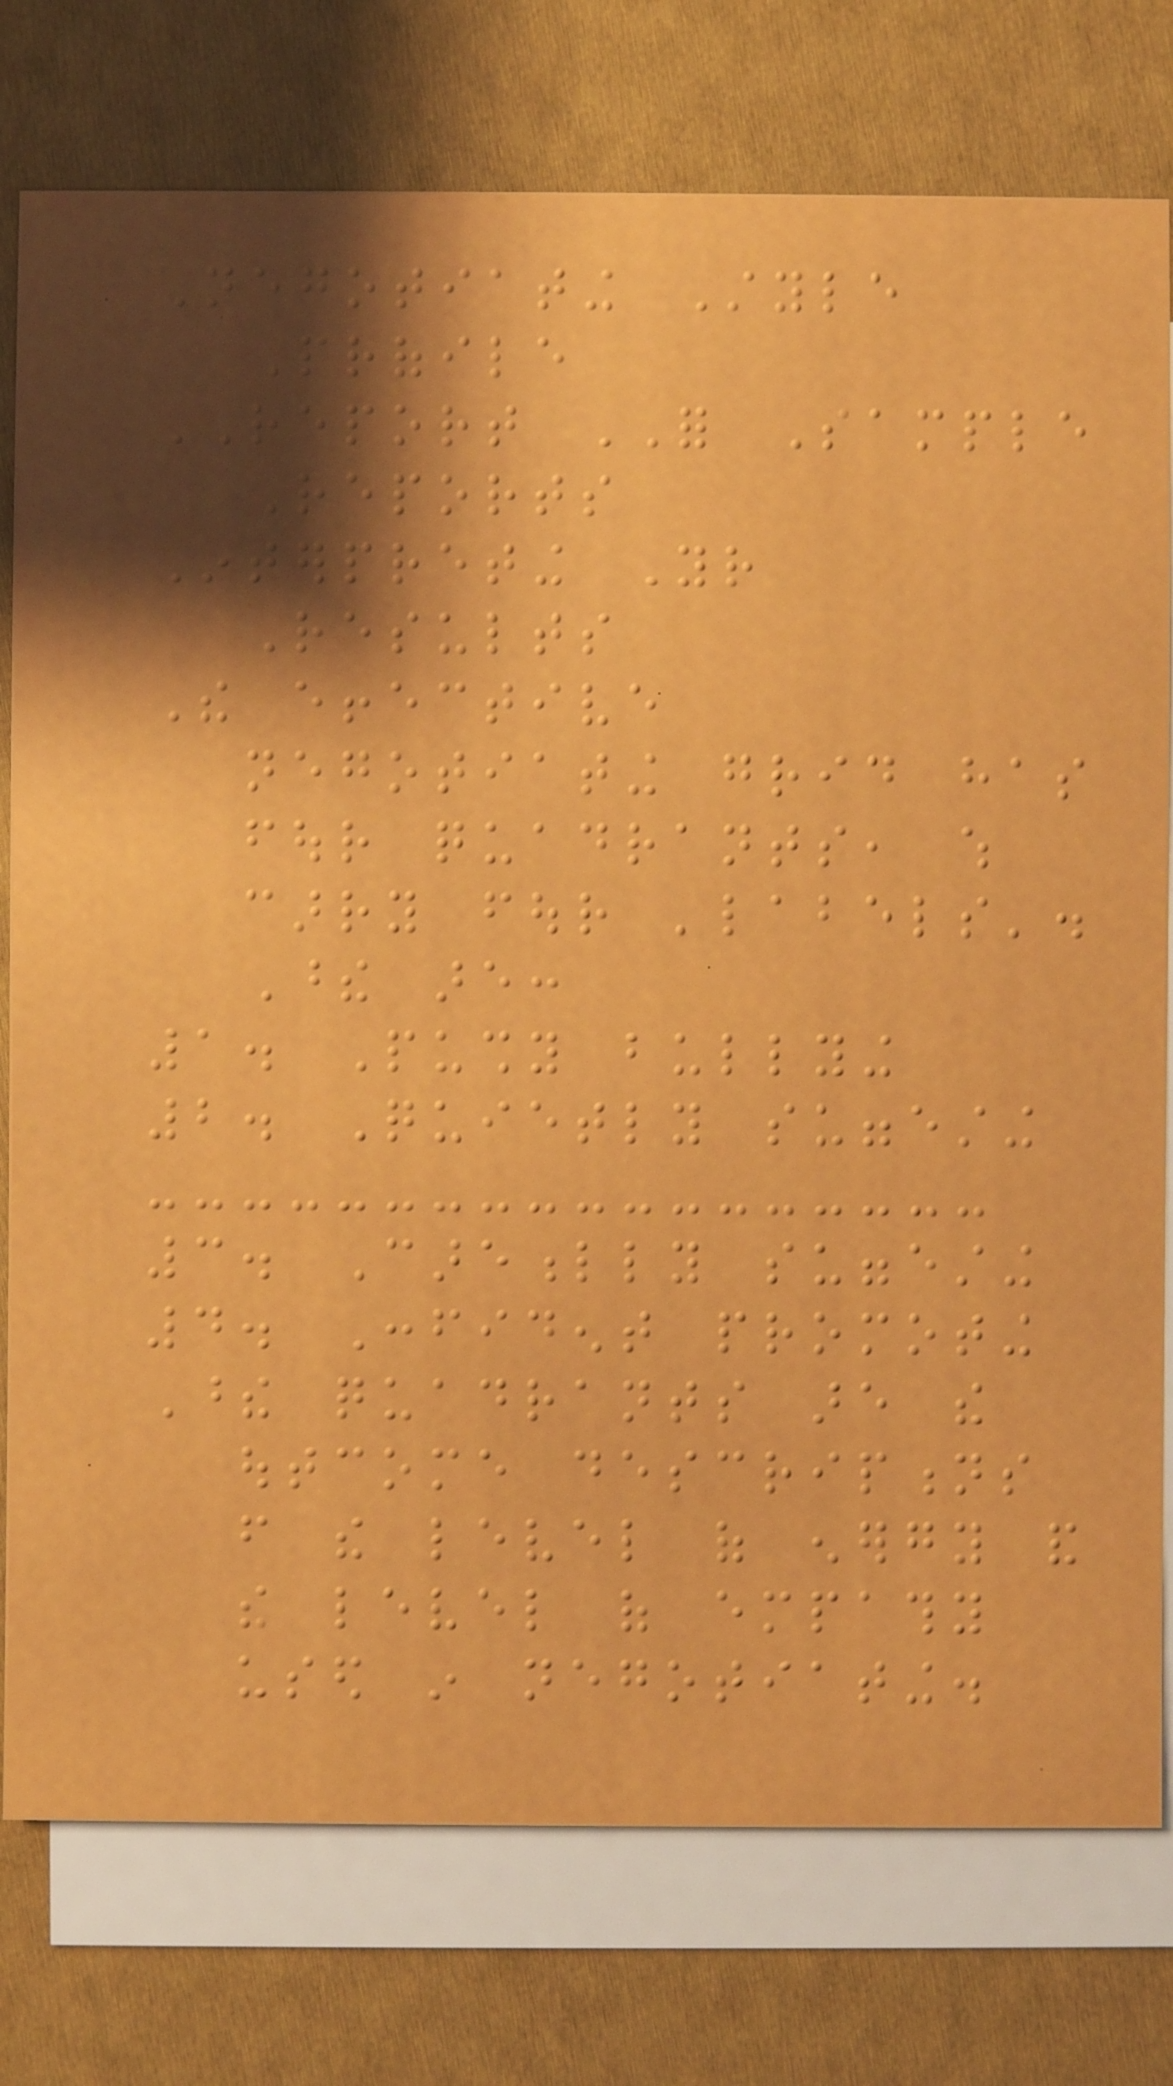Negotiating Style
Profile
REPORT FOR Sample
Reports
Interpreting Your
Results
The effective
negotiating grid has
four quadrants, which
carry four 'labels'.
These are:
1. Pushy bullying
2. Quietly suggesting
3. Carefully suggesting
4. Confident promoting
These quadrants are the
outcome descriptions
from the level of energy and
the level of empathy
used in negotiating.
